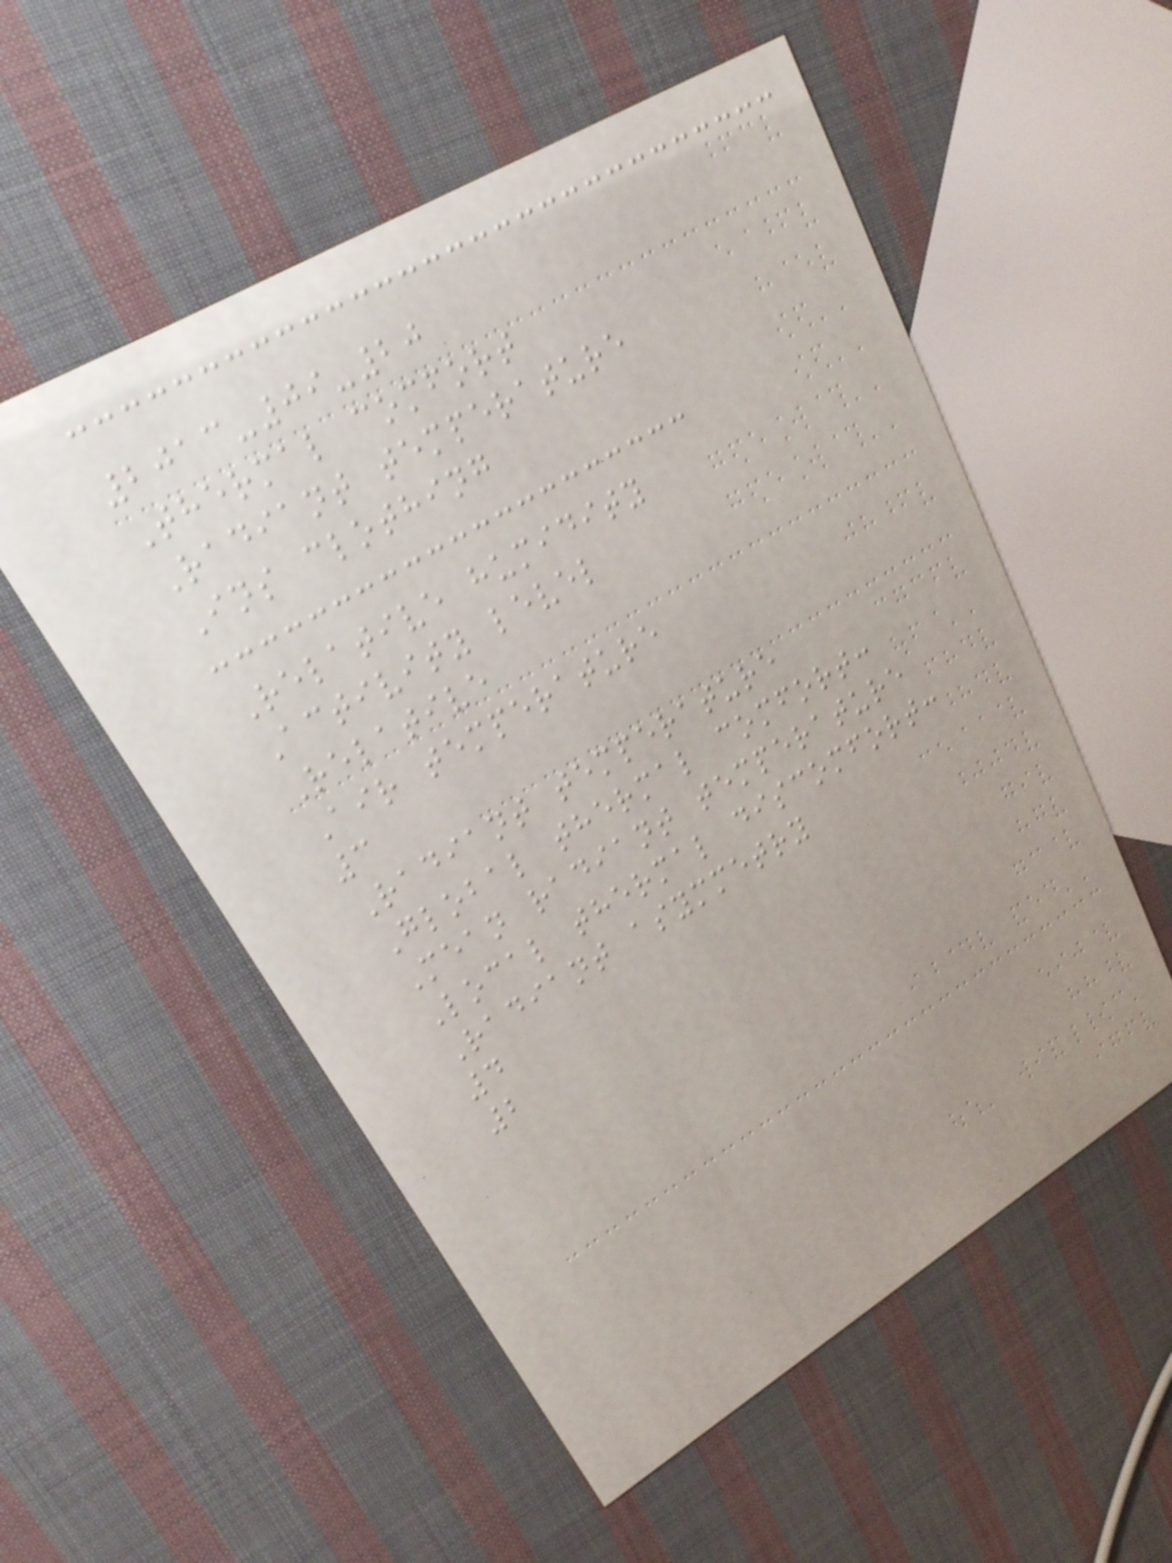2013-09-20
Thermal comfort
Radiant temperature
Ins clothing
Relative humidity
Activity level
Relative
Air temperature
3
Radiant temperature
Global thermal comfort:
Mean radiant temperature
Local thermal discomfort:
Radiant asymmetry
4
2
